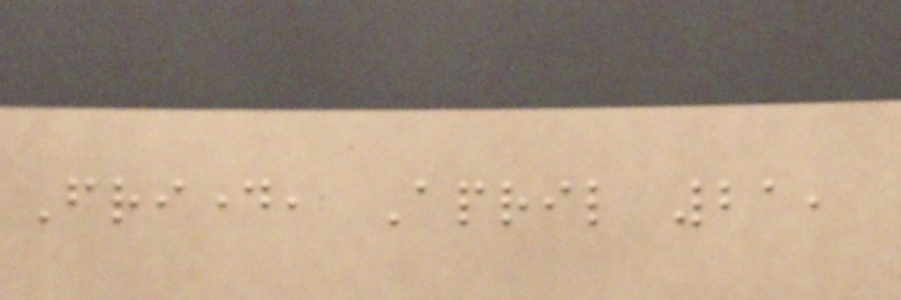Friday, April 21,
